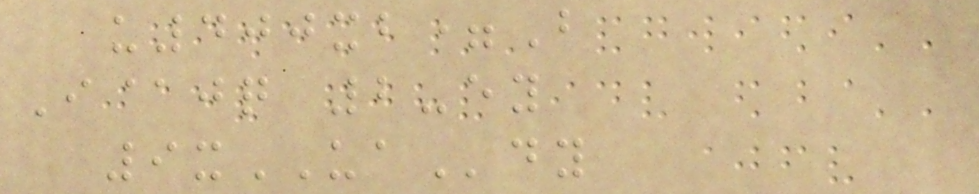u400xb=B
I@jq 2-ey
9xUAdy
